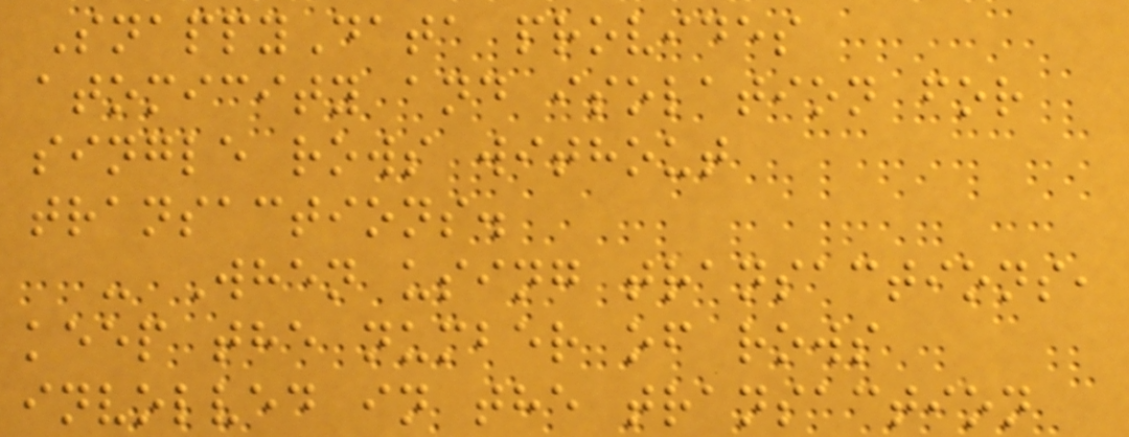SnappyData provides
atomicity and isolation for
single rows without
transactions.
- When using transactions,
keep the number of rows
involved in the transaction
